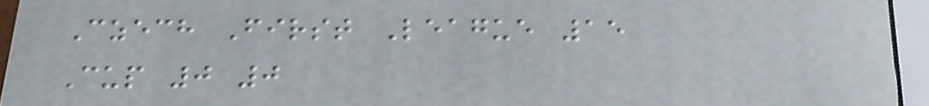Czech First League 15
Cup 0 0
